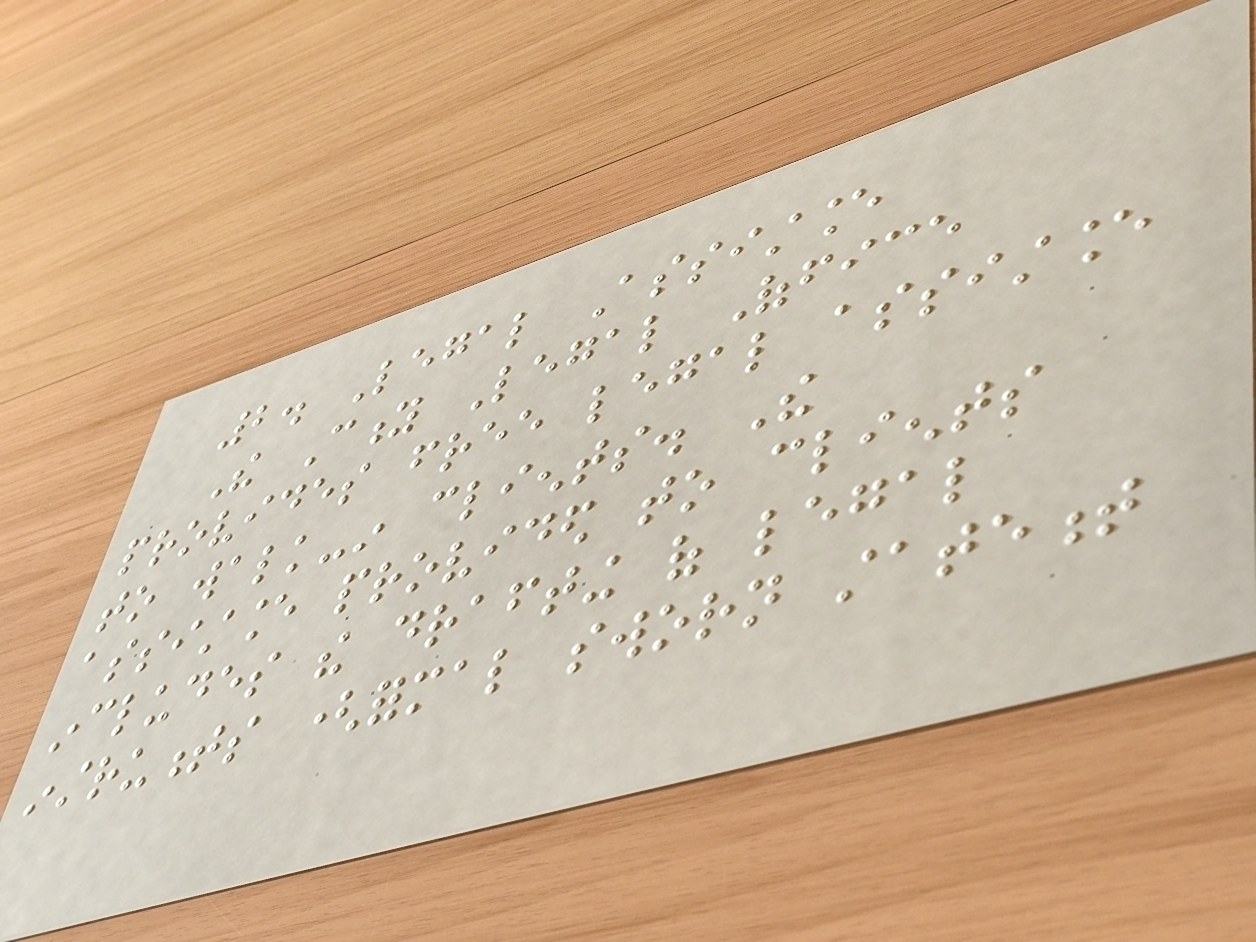2. Legal Assistance
The City Legal Office
provides free legal assistance
to walk-in clients. The
assistance provided to clients
includes the drafting of legal
instruments (formal sworn statement
